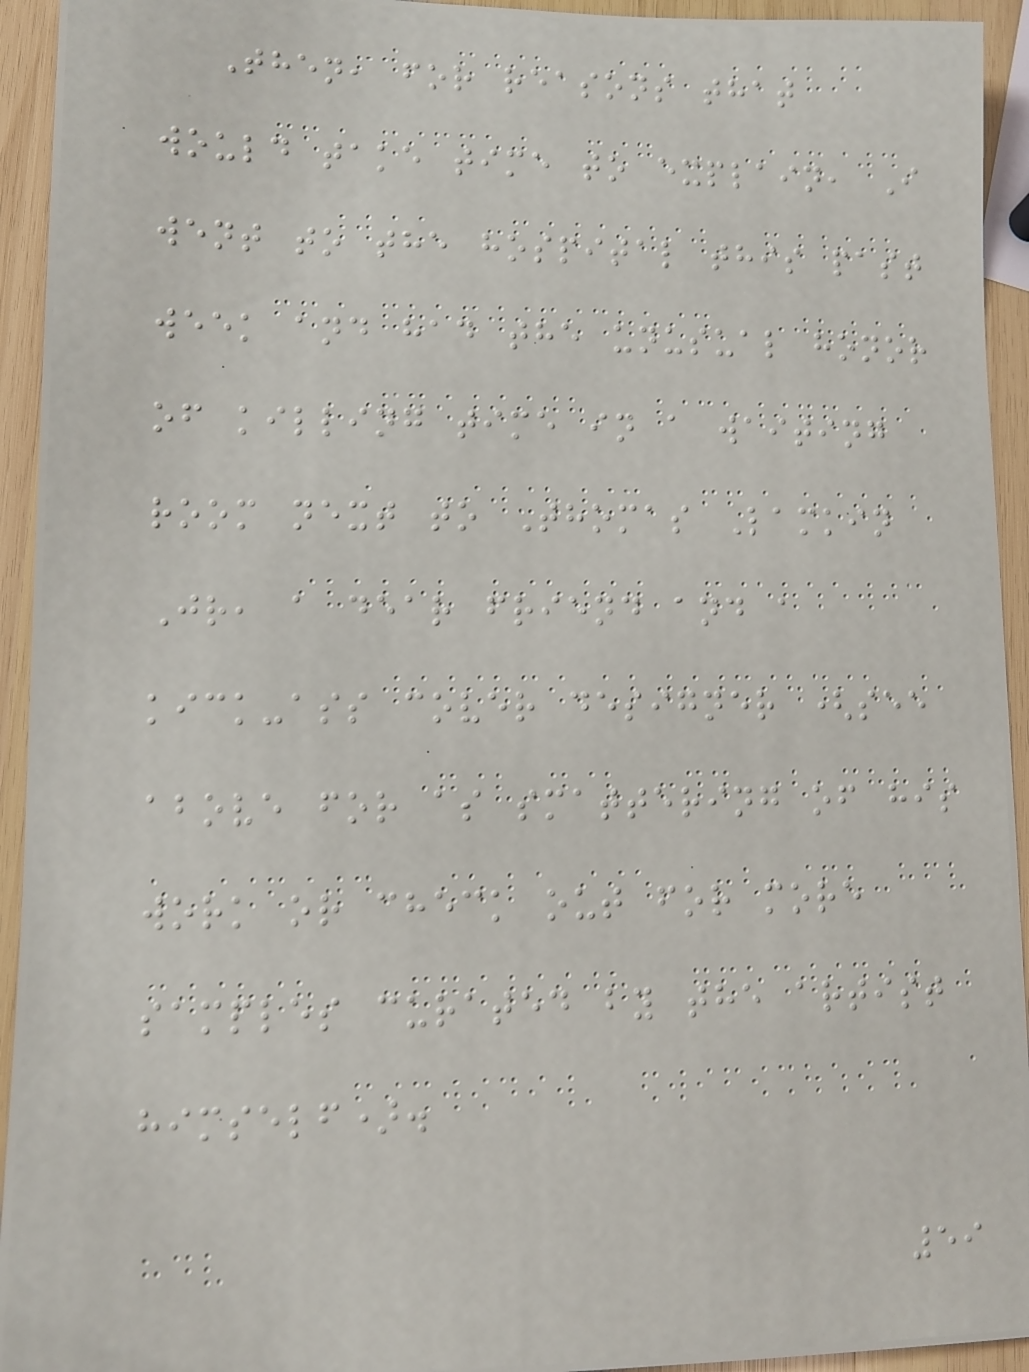Then, for reasons that
would take time to explain, I
went to the hospital this past
week and had the unusual honor
of killing time in a waiting
room next to Thomas Lamkin
Jr, a dear friend and a
kick-ass cover designer (see
above for as smattering of his
work or check out for more
samples curated by the artist
himself).
59
